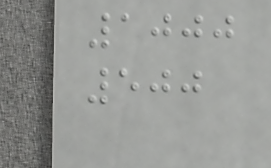1000
500
